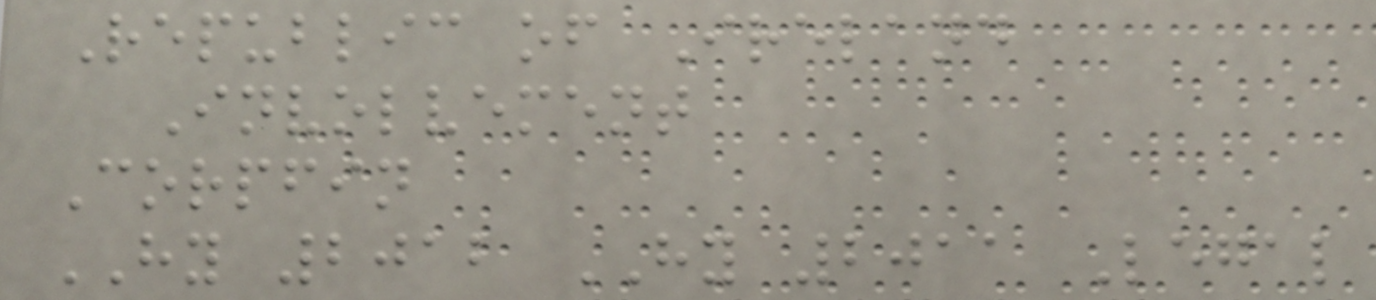Republic of Ireland
Involvement
Corpfin
HY 2012 HY 2011 Legal
